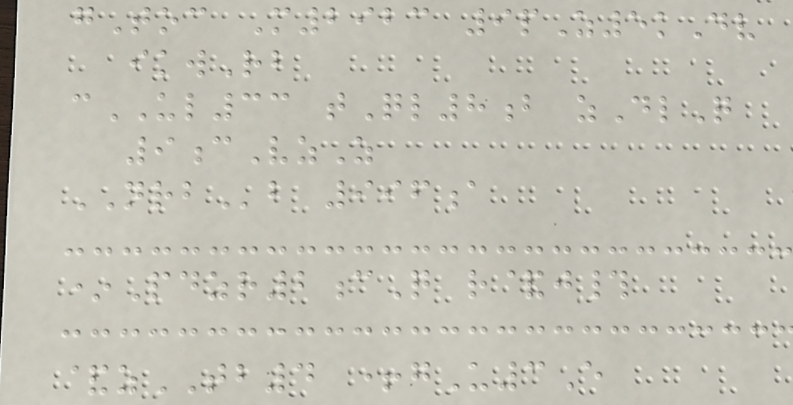gToc M2923 9pZ5kDv
ikwRb
cUL33 tQl8b zDlQ
9cVzZ
NRBb 996a
*Pdzr2cQ r&j#
&zTB4 +gU3E
